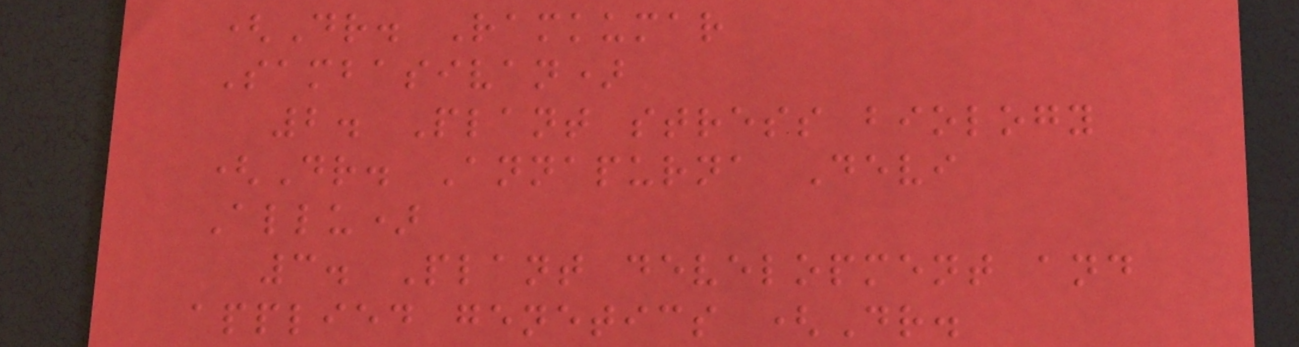(Dr. Ramkumar
Sambasivan)
2. Plant stress biology
(Dr. Annapurna Devi
Allu)
3. Plant development and
applied genetics (Dr.
